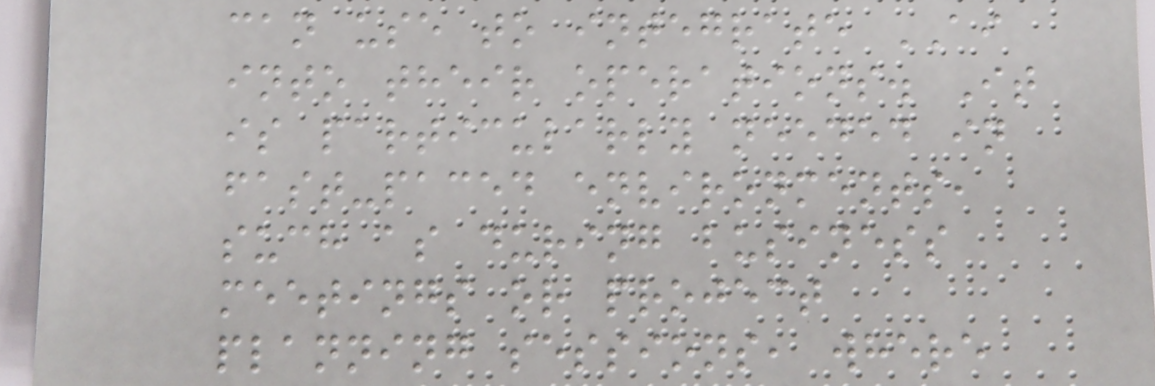can use to integrate AI
into their operations. It
is particularly needed in
fast-paced environments,
such as during business
meetings or project
planning sessions, where
